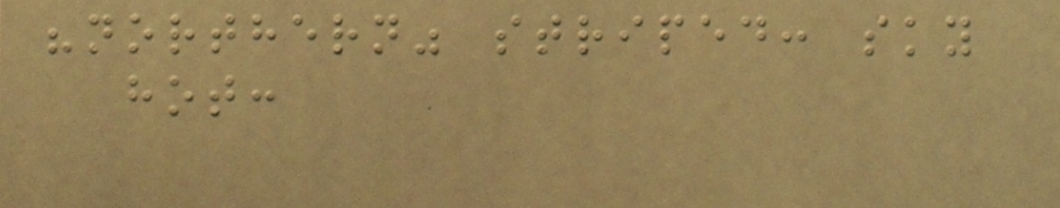"northern" striped: sky
hot:
